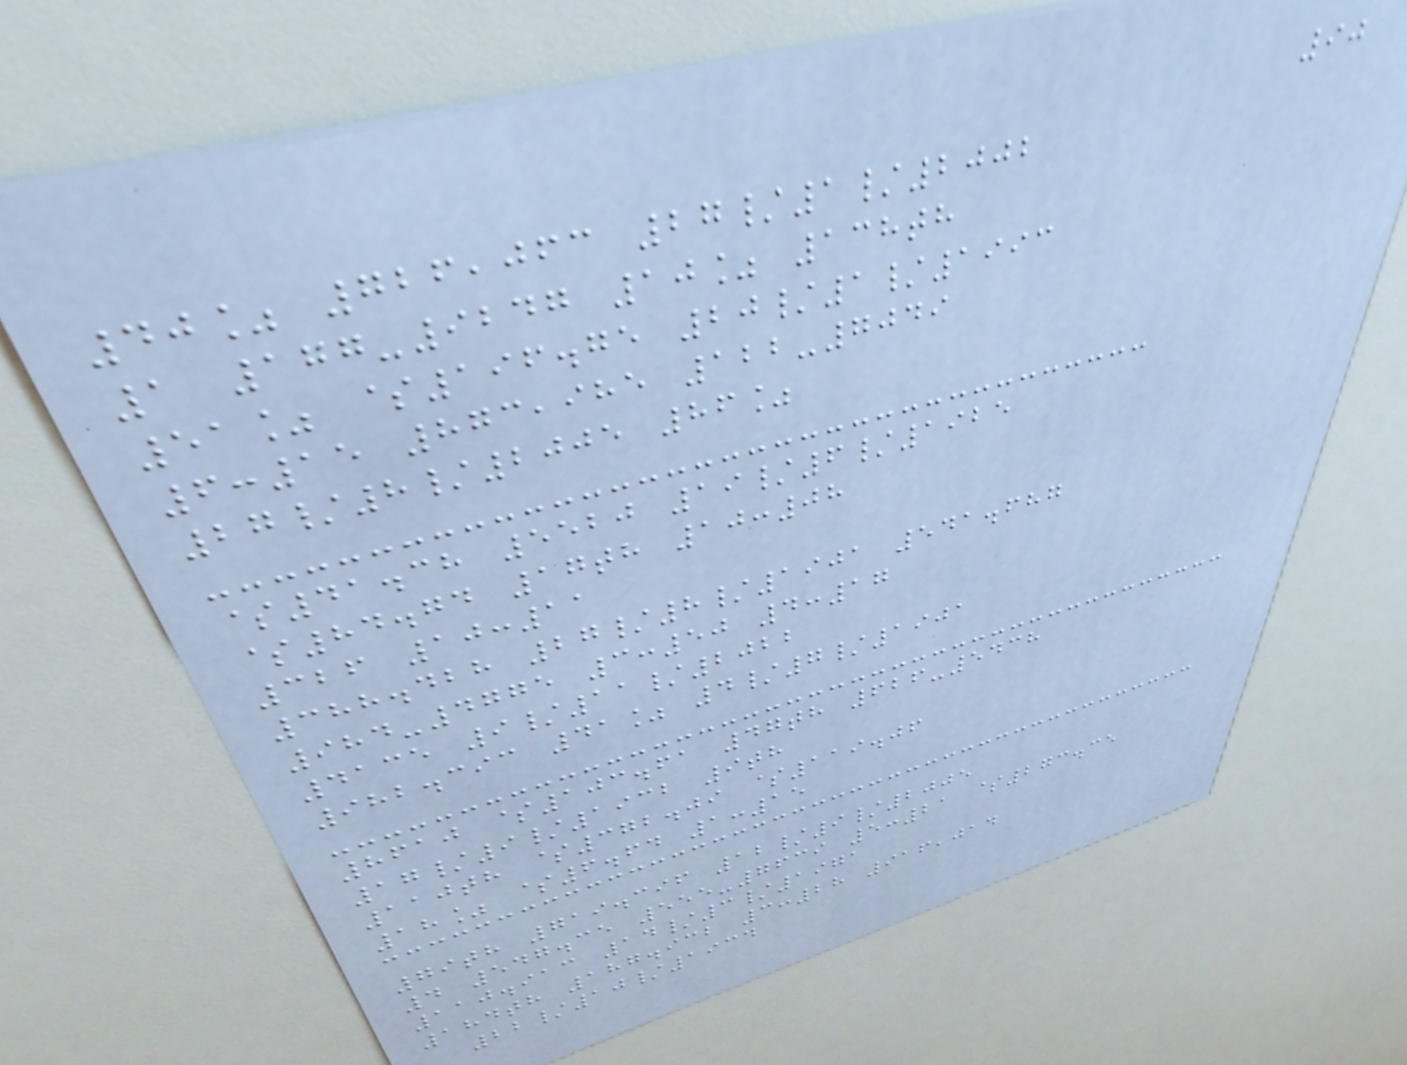90
40% 726,063 27/1/2002
1 177-9247 10% 138th
51% $196.75 20/1/1993
6:15 873,985 122-7049
27/8/2005 86%
$41.38 5520 19/6/1925
$84.74 17th 10:08
326 10:11
388.428 27/8/1901 541.687
984-4775 3:50 4:17
4135 9/11/2022
982.393 41% 4/7/1901
8610 $103.61 47th 626-5438
17/9/1932 9th
110th $372.09 $119.06
18% $6.64 1:15
79th 719.396 12/9/2005
4 547.35 555-7639 5:21 $273.35
110.913 14/3/1971
184th 187.932 3:28 916,014
22/10/1934
